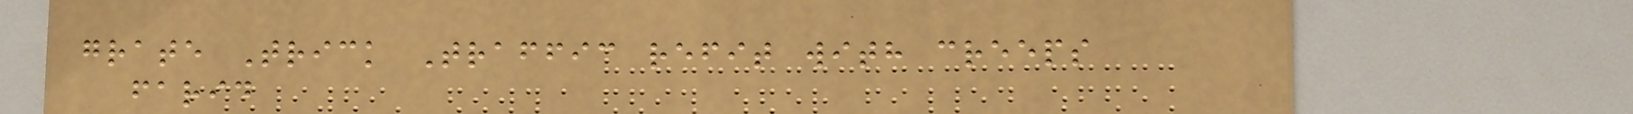grate Trick Traffic refit with creeps
farid
